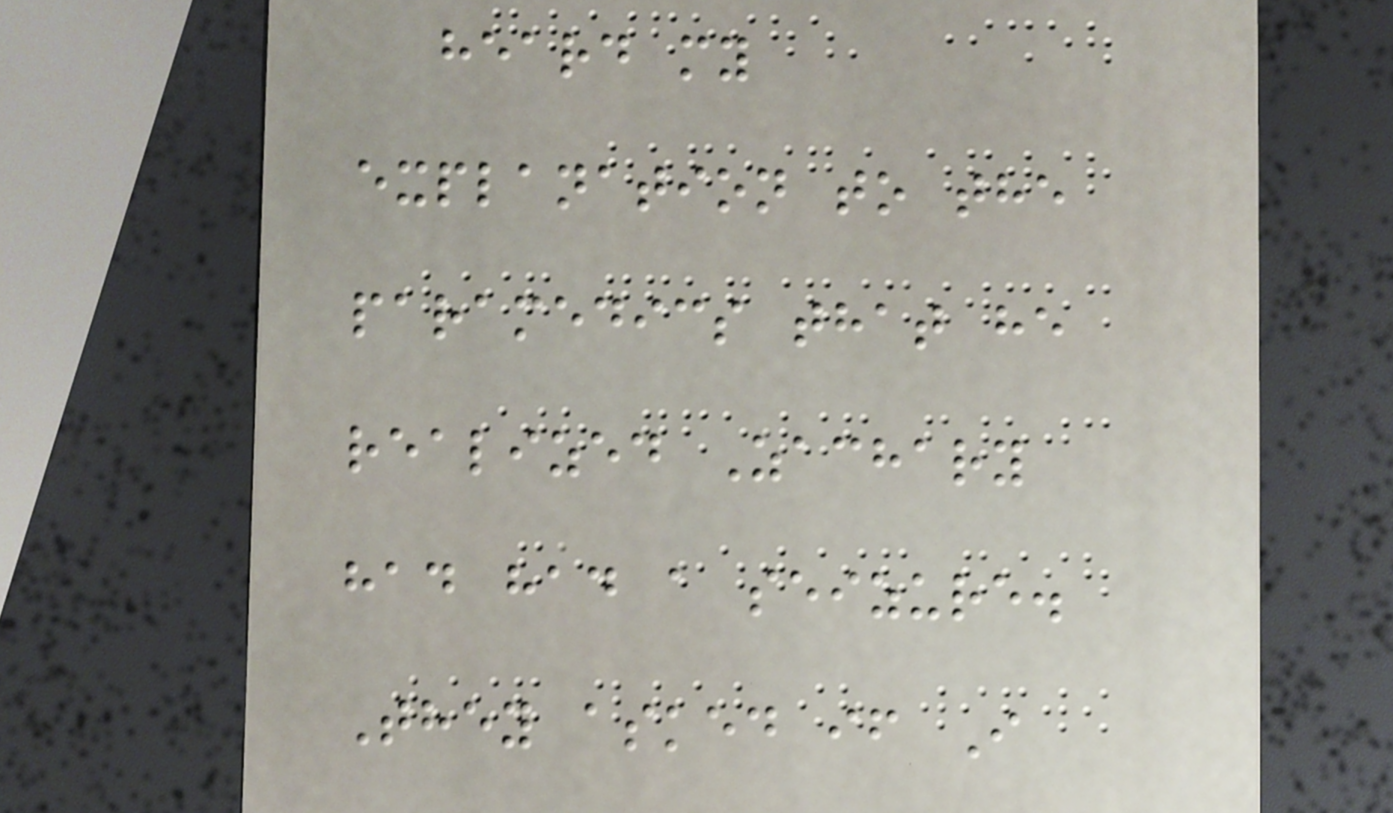heard my
explanation to the
paramedics that he
realized Zachary
had had a seizure.
They asked if I
